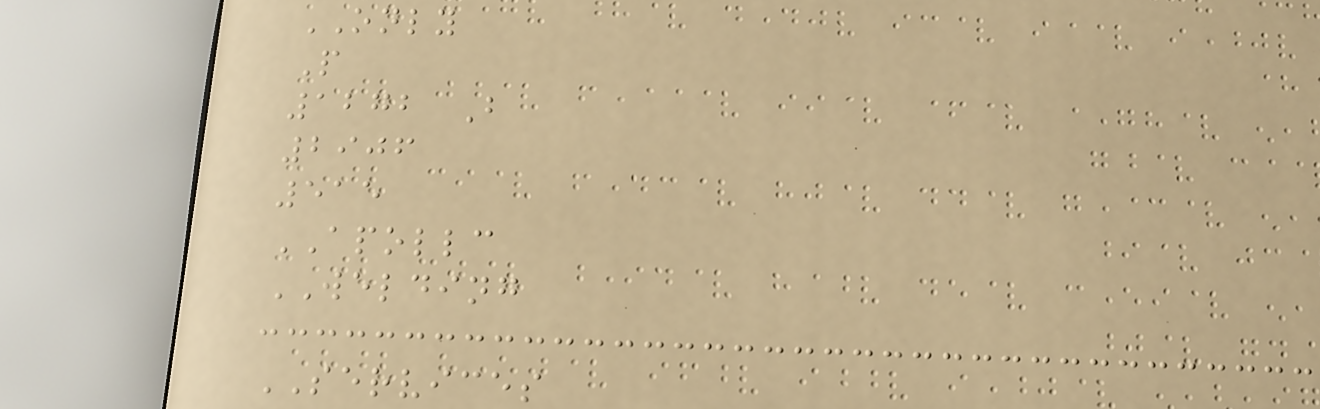ONLY
P
1272 B
2906
515
APOLLC
WELDING
SERVICES
